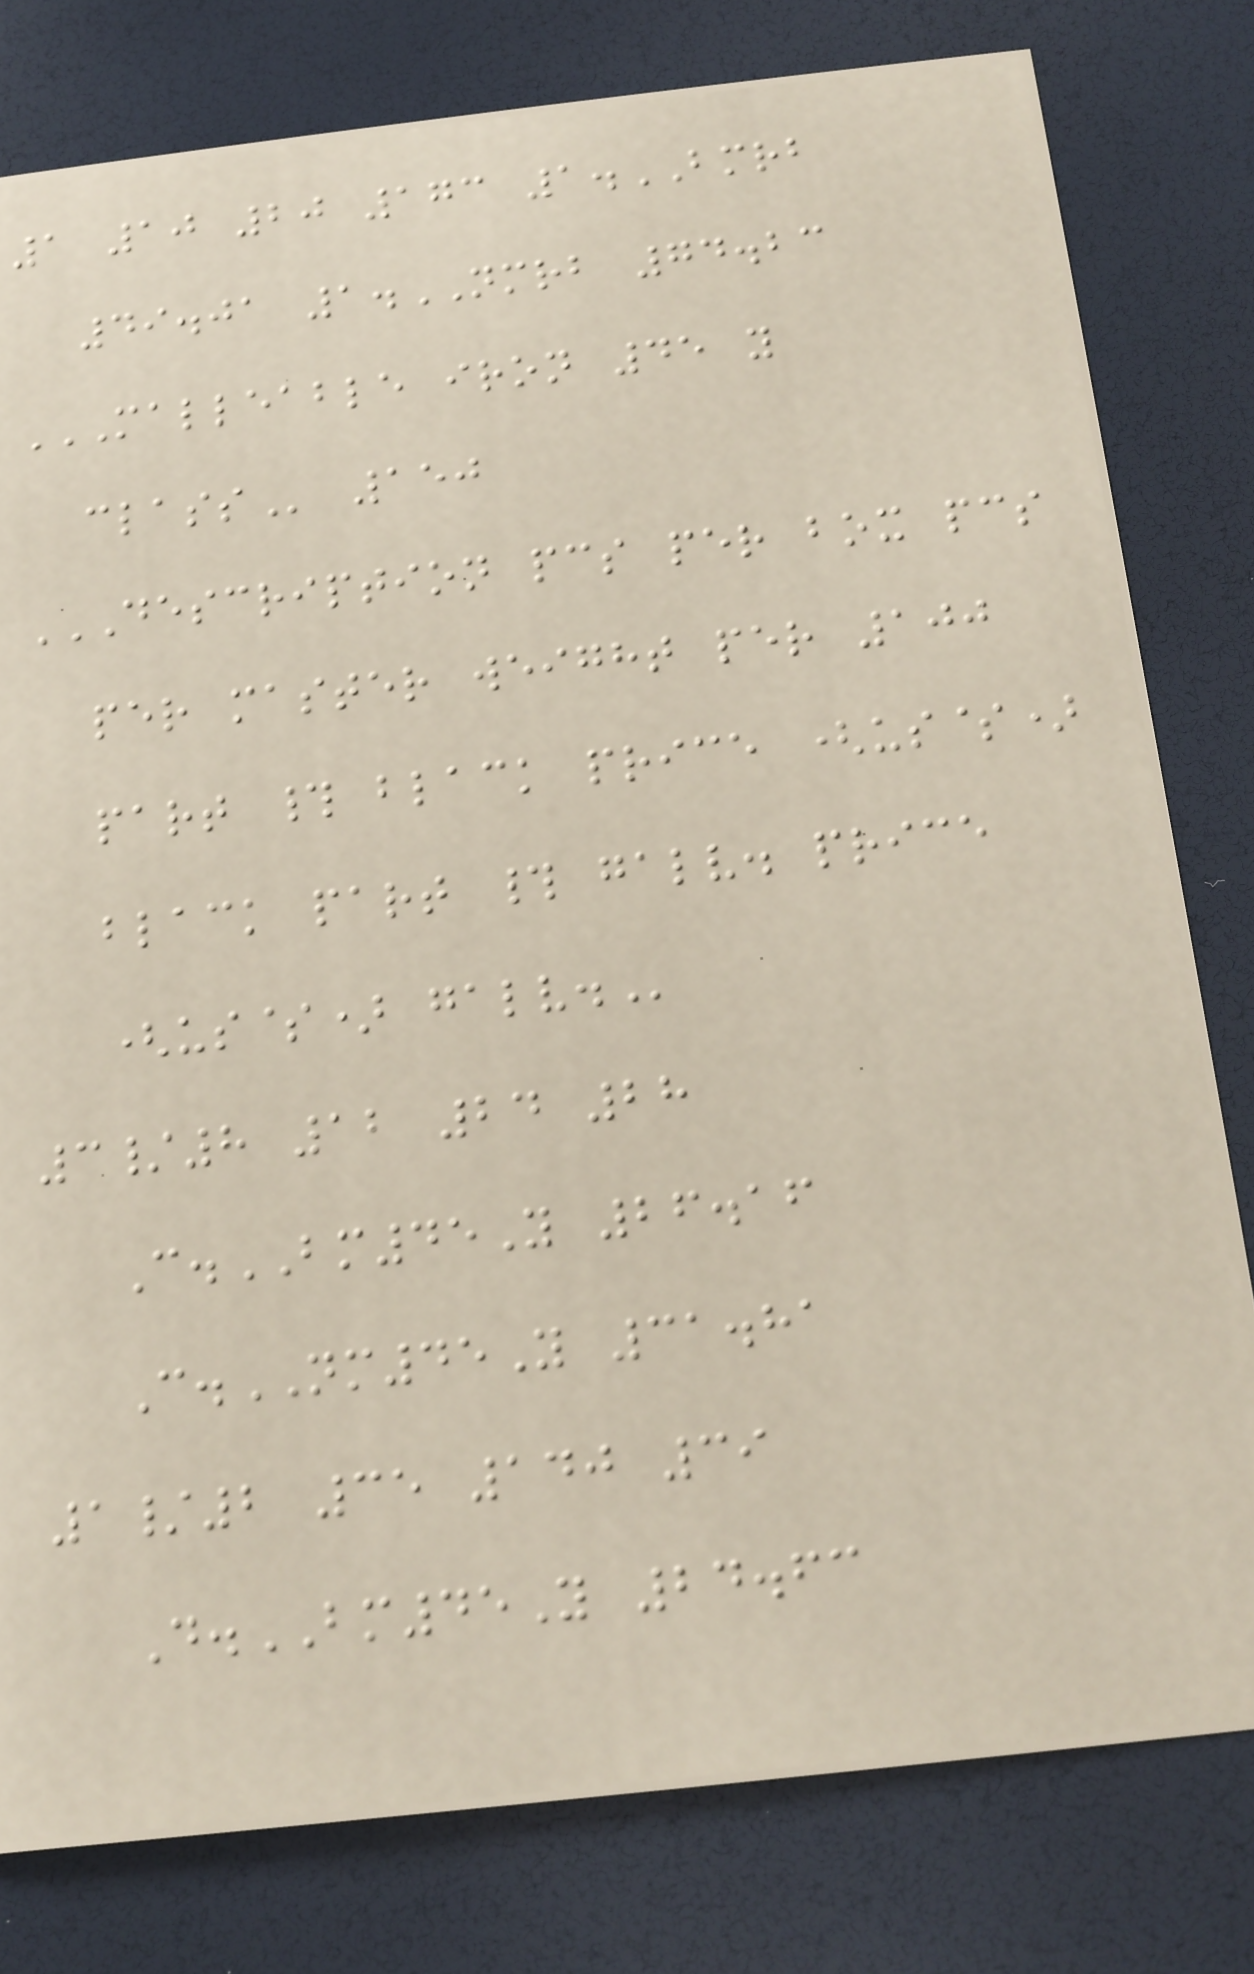1 10 20 173 1.BMRB
49.01 1.NMRB 74.23
MALLEABLE IRON 45 Y
CLASS 150
DESCRIPTION PCS PER BOX PCS
PER MASTER WEIGHT PER 100
PART # BLACK PRICE (US$)
BLACK PART # GALV. PRICE
(US$) GALV.
3/8 12 24 28
C.BM45Y 26.16
C.NM45Y 31.81
1/2 35 140 39
D.BM45Y 24.63
